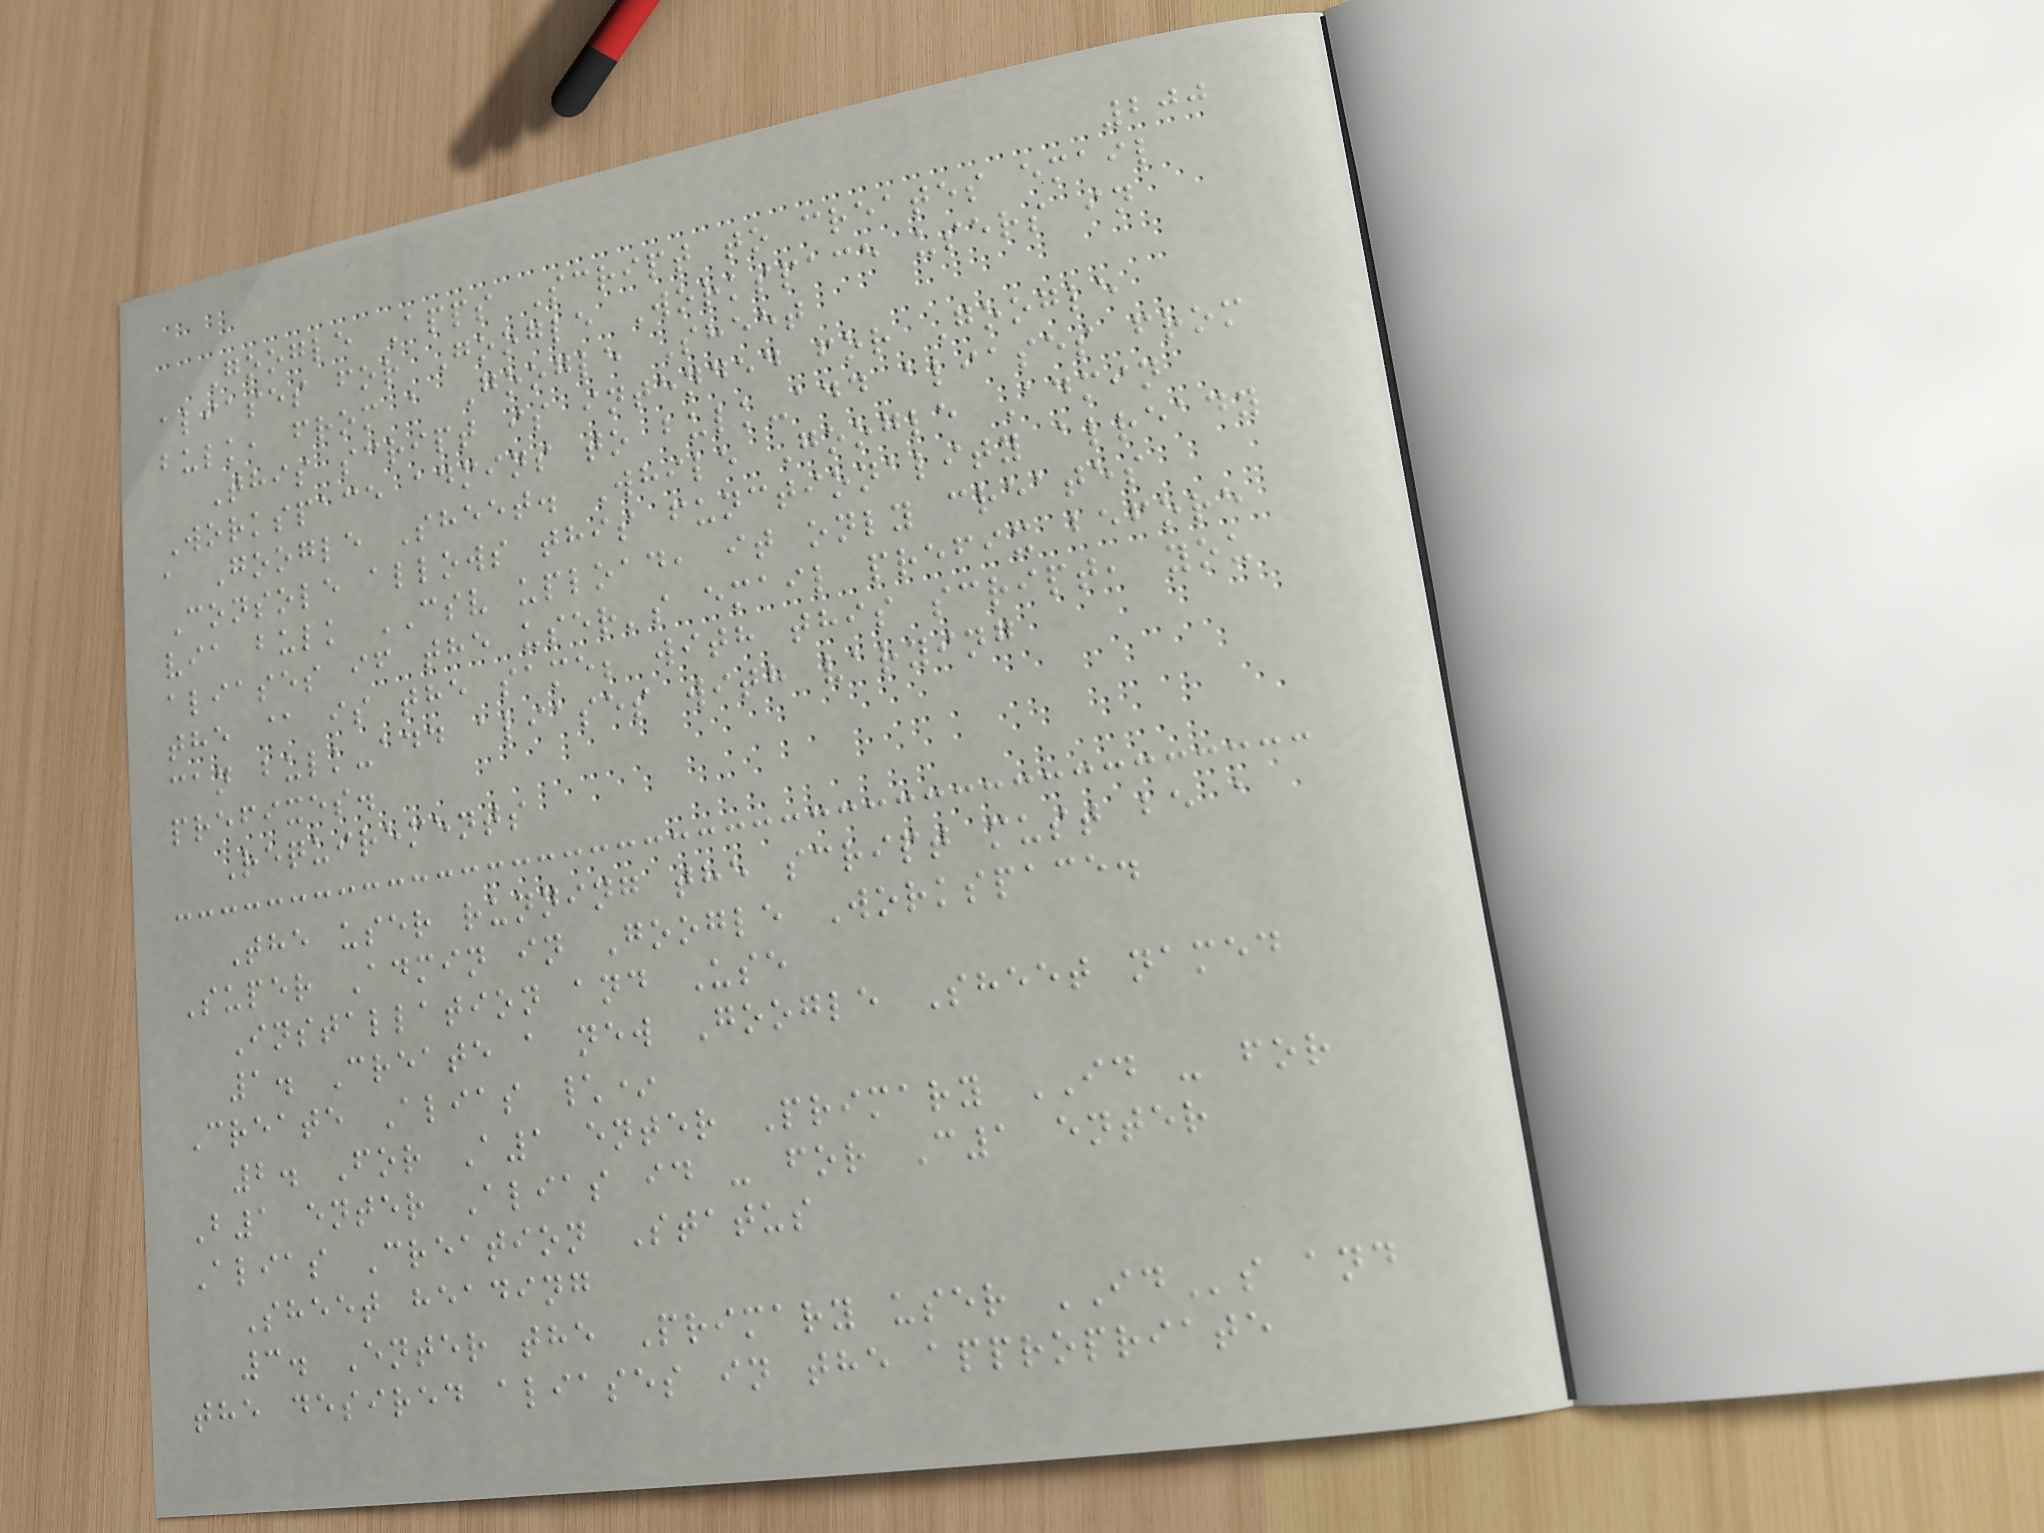200
Google Apps Script to creates email
aliases for Google Workspace users in
bulk, from a Google Sheet
This script is intended for Google
Workspace admins to bulk-add aliases from
a Google Sheet. While Google Admin
Console allows this functionality already
via bulk CSV upload, it only creates
aliases if the user's email prefix before
the @ is the same; with this script, you
can bulk-add aliases with varying
prefixes.
Requirements
The user running the script must be a
Super Admin in Google Workspace.
Installation and Use
1. Create a new Google Sheet named
Create Alias \*
2. For A1 enter Primary ID - for
B1 enter Alias id - for C1 enter
Alias Creation Status
Sheet heading
3. Enter the Primary user IDs and
the desired aliases in the appropriate
